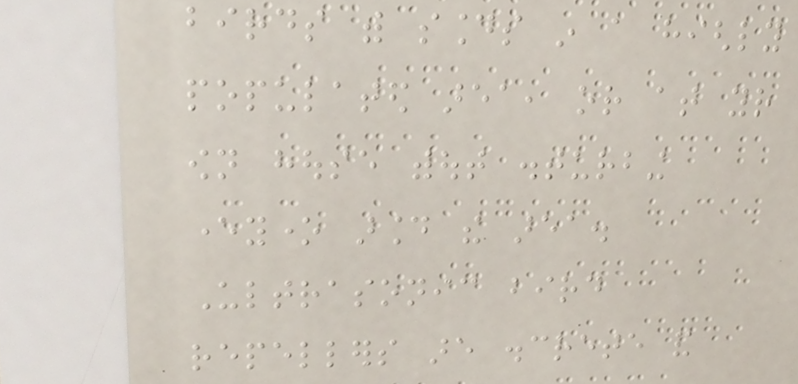birds with sounds in a highly
populated area, or at your
own house without disturbing
everyone around the area.
Ultrasonic bird
repellers are discrete and
